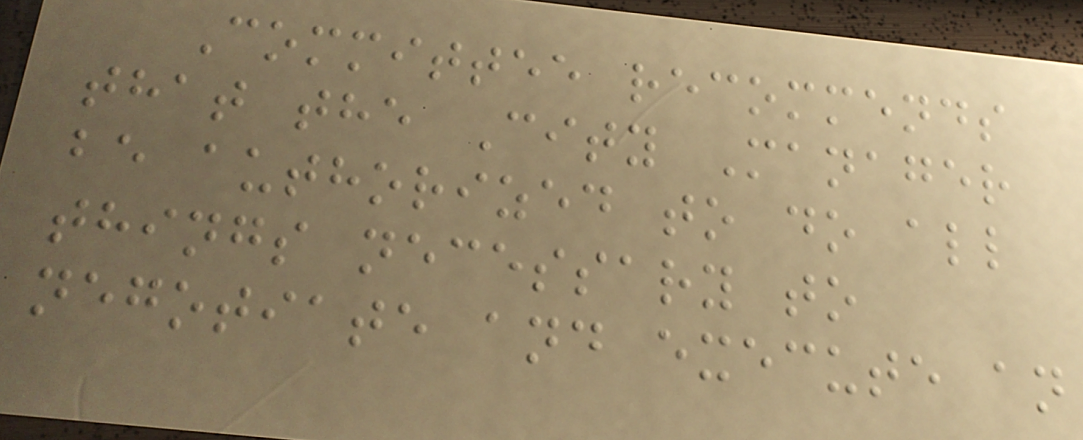Committee recommends
that the City Manager
be authorized to do all
things necessary to
negotiate and execute an
